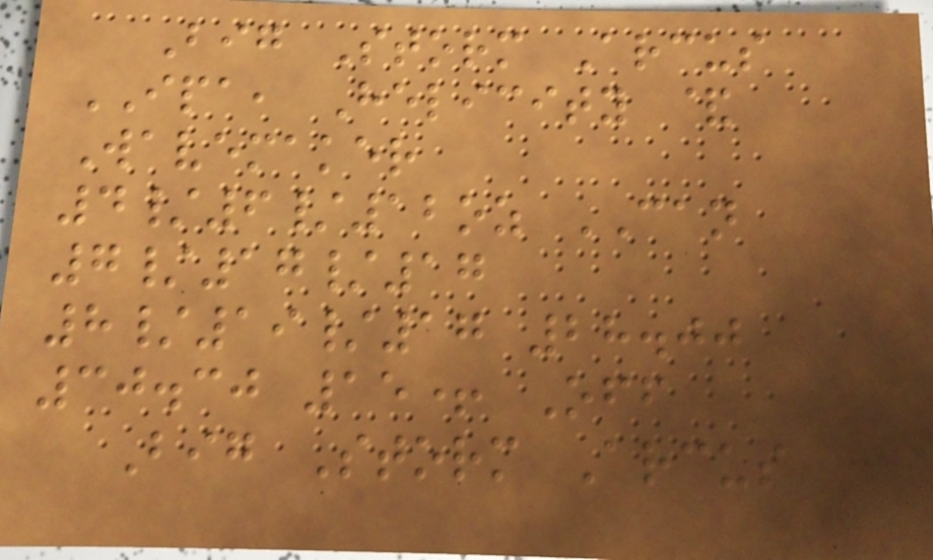Big Storm Arcus
IPA, Helicity &
Wavemaker
4/6/12oz CAN
7/17/17
8/19/17 28.00
30.30 15+ Off
Big Storm Arcus
